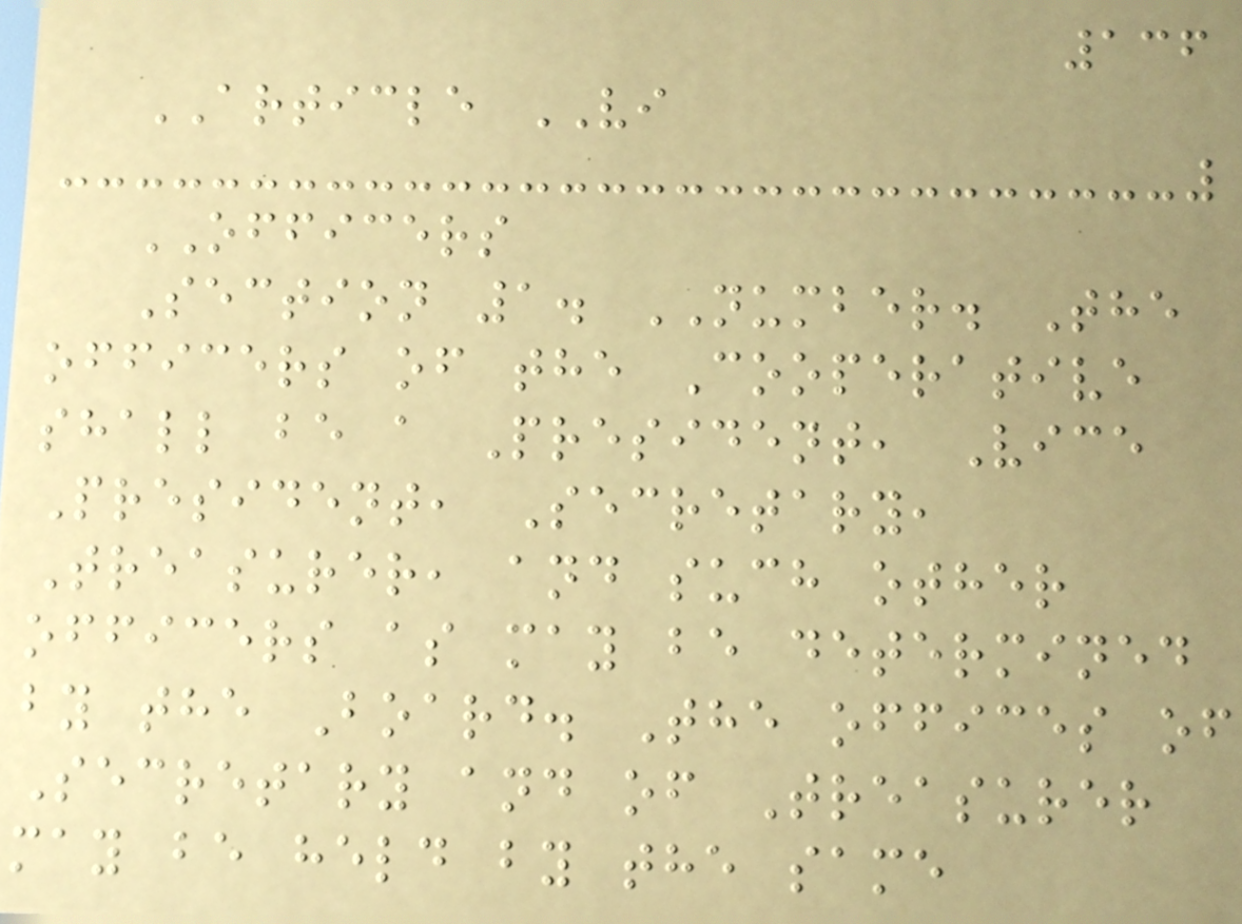136
ARTICLE VI
OFFICERS
Section 1. NUMBER. The
officers of the Cooperative
shall be a President, Vice
President, Secretary,
Treasurer, and such other
officers as may be determined
by the Board. The offices of
Secretary and of Treasurer
may be held by the same
